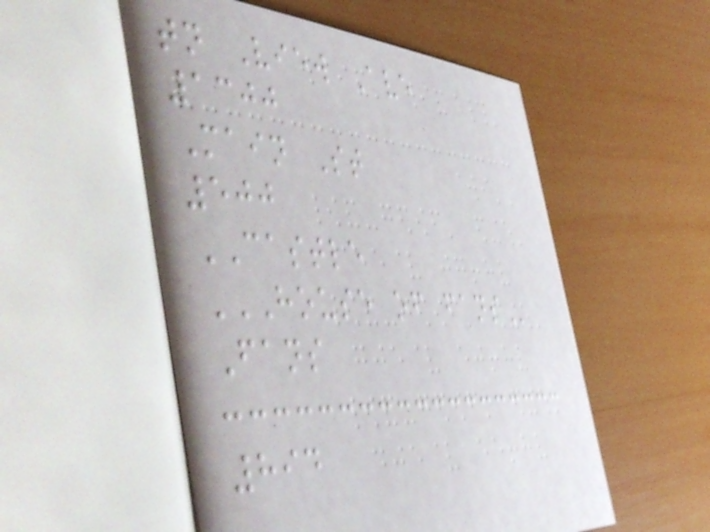tn View Ave
1300
Main St
500
CASTLE
HOUSE OF FANS
Fans
894
